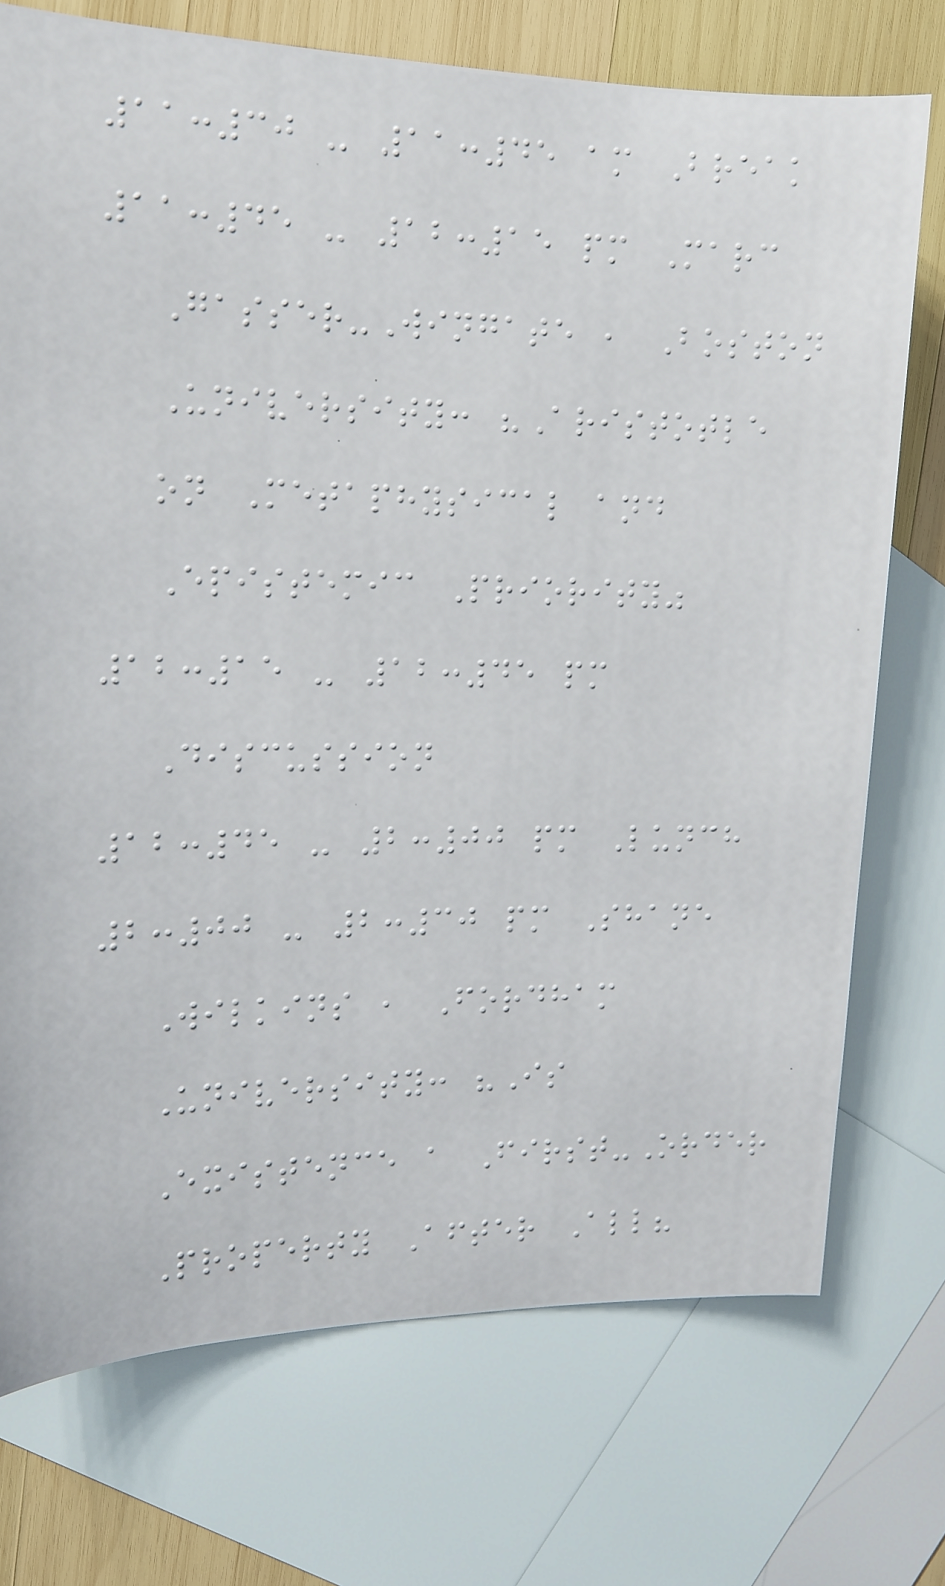11:30 - 11:45 am Break
11:45 - 12:15 pm Marc
Gasser-Wingate , Boston
University: "Aristotle
on Metaphysical and
Epistemic Priority"
12:15 - 12:45 pm
Discussion
12:45 - 2:00 pm Lunch
2:00 - 2:30 pm Shane
Wilkins , Fordham
University: "Is
Existence a First-Order
Property After All?
